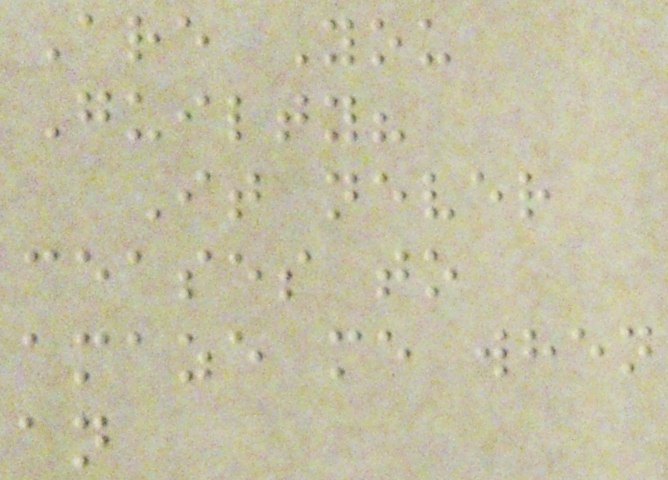Are You
Guilty?
It never
ceases to
amaze me when
an
